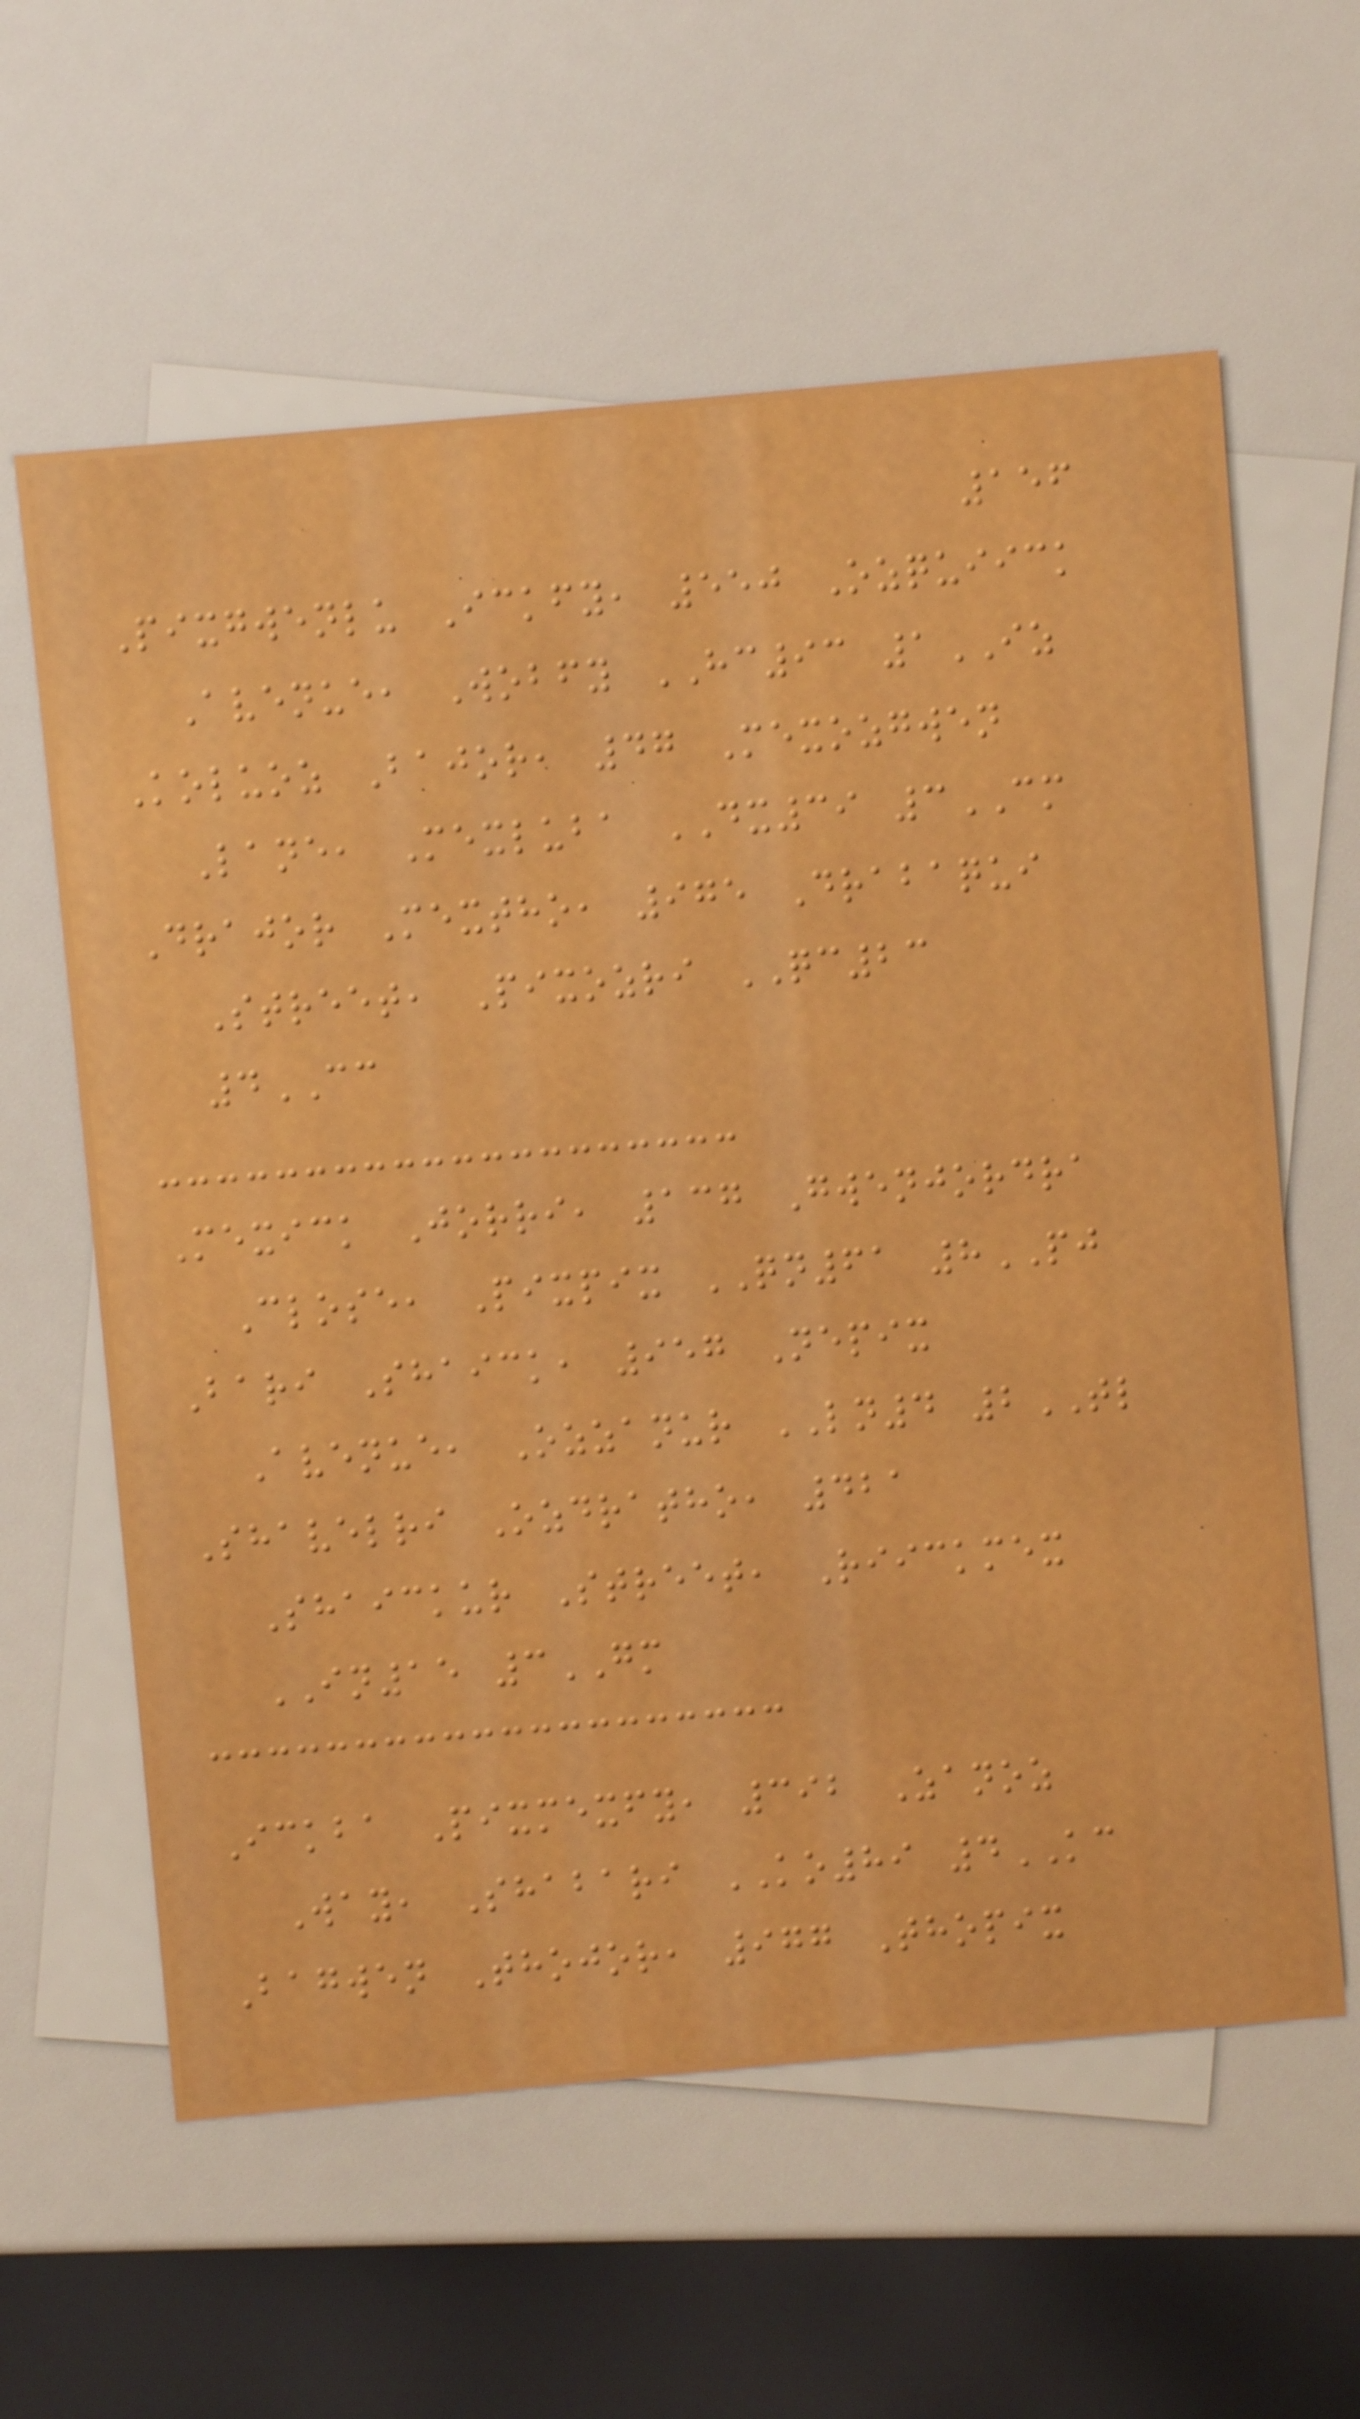156
Pixgwenlu Ickfy, 550 Ozquiick
Avenue, Wobfy HC93 1IZ
Koluoz Bajor, 47 Mexozgwen
Lane, Mexluba DX39 3CM
Drajor Mextho, 975 Drabaqui
Street, Pixozri QC23
4CC
Mexick Jorri, 137 Gwenjordra
Close, Pixpix QN61 8PJ
Bari Shaick, 957 Nepix
Avenue, Ozzanur LN4 2TL
Shavelri Ozdratho, 421
Shaickur Street, Riickmex
IN15 3GM
Ickba Pixmexfy, 392 Zanoz
Way, Shabari KO89 4KC
Bagwen Thojor, 977 Thopix
